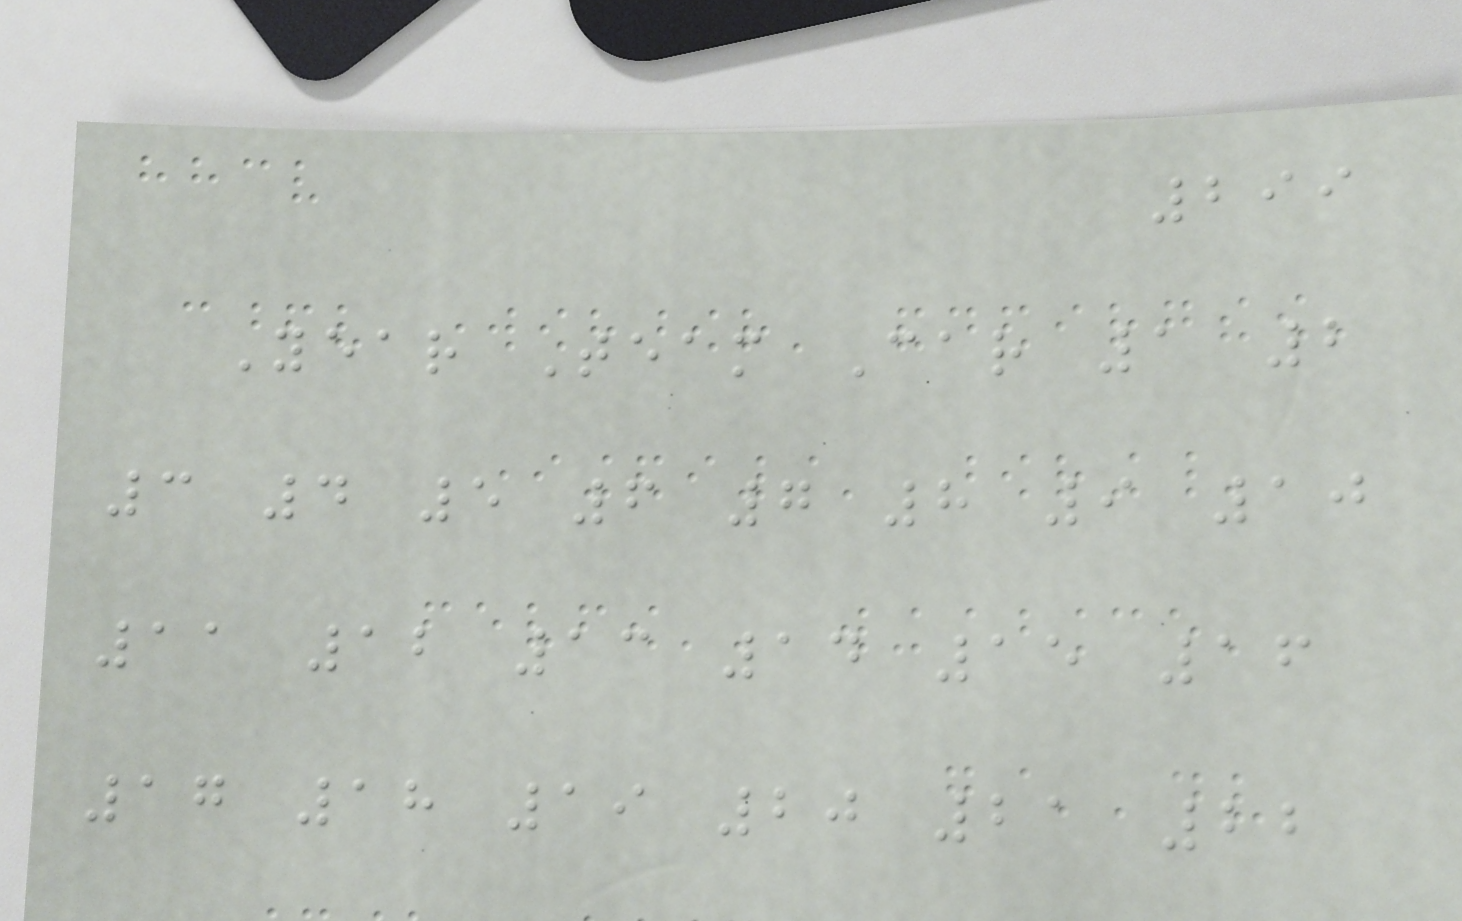299
Year Team Car 1 2
3 4 5 6 7 8 9 10
11 12 13 14 15 16
17 18 19 20 21 22
